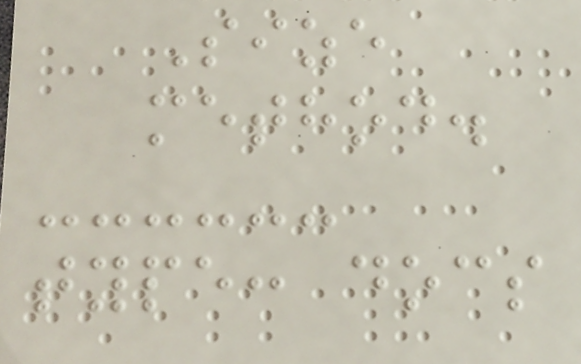Size
method.
type: docs
